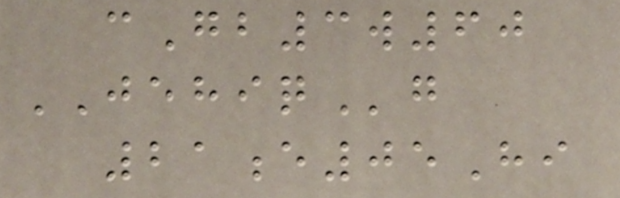cGb3w60
JEHIQg
21e05Hi
